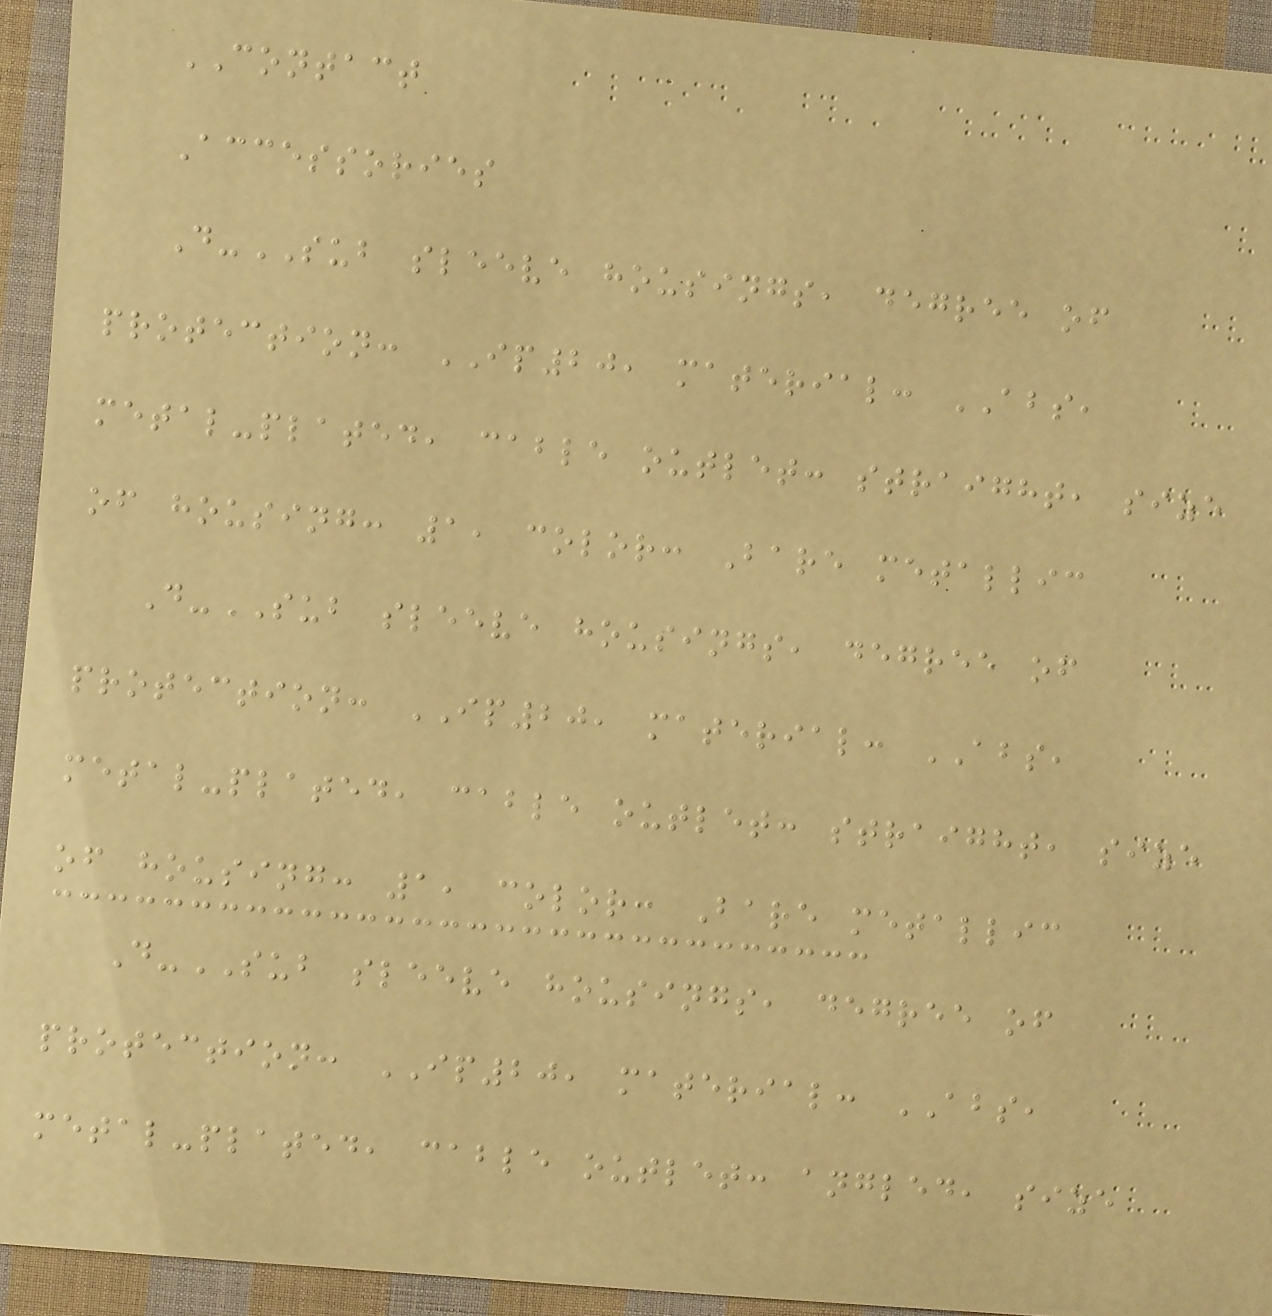CONTACT
Accessories
D-SUB sleeve housings, degree of
protection: IP20, material: ABS,
metal-plated, cable outlet: straight, size
of housing: 1, color: Bare metallic
D-SUB sleeve housings, degree of
protection: IP20, material: ABS,
metal-plated, cable outlet: straight, size
of housing: 1, color: Bare metallic
D-SUB sleeve housings, degree of
protection: IP20, material: ABS,
metal-plated, cable outlet: angled, size
